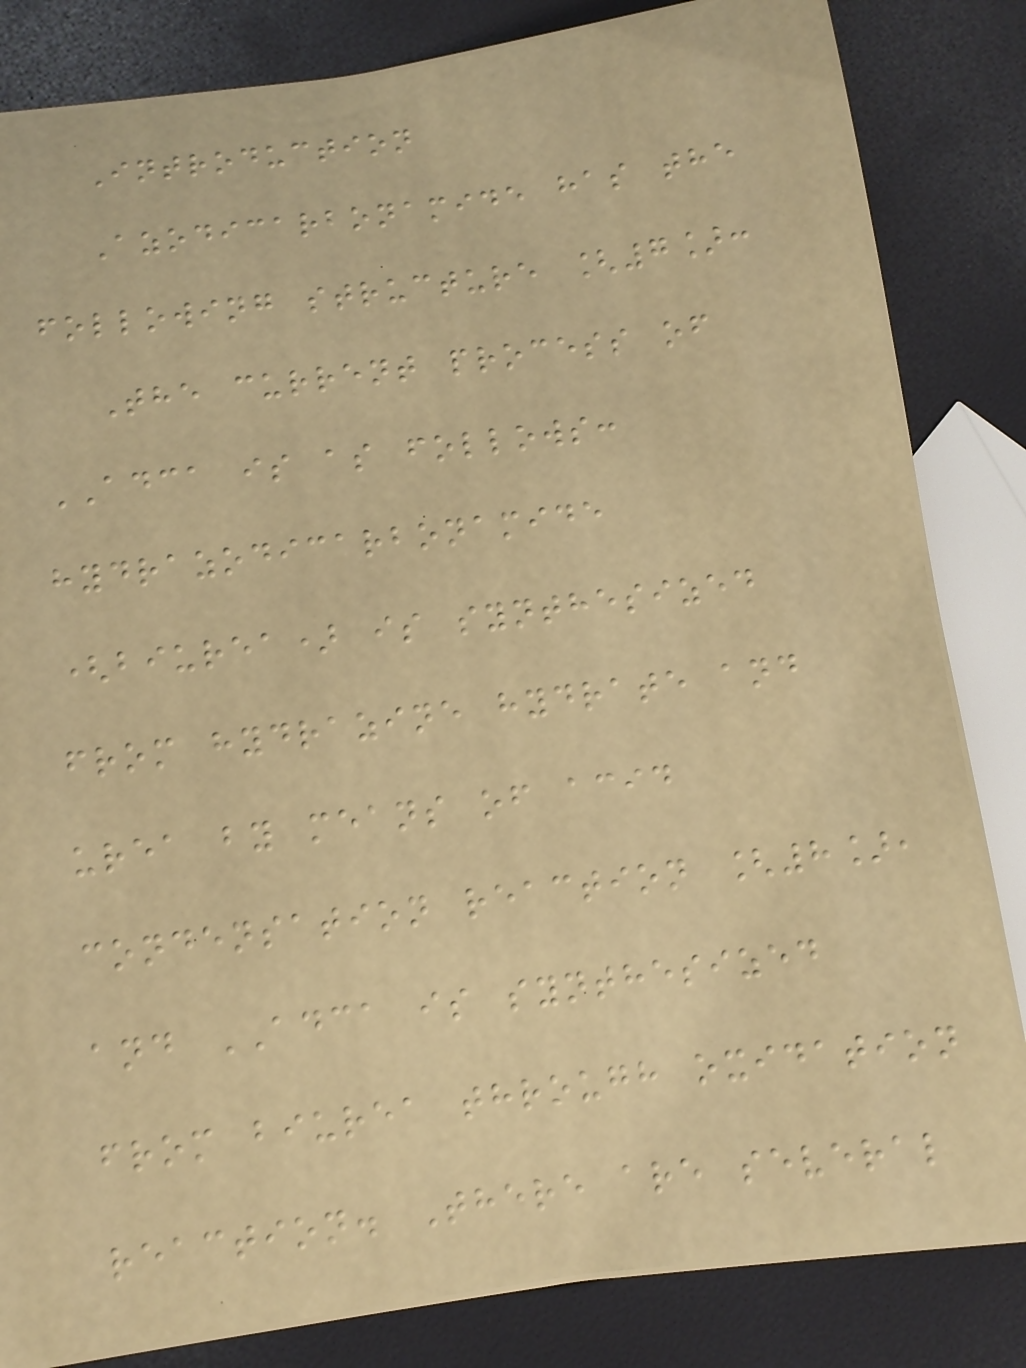Introduction
Azodicarbonamide has the
following structure [7]:
The current process of
ADCA is as follows:
hydrazodicarbonamide
(biurea) is synthesized
from hydrazine hydrate and
urea by means of acid
condensation reaction [8],
and ADCA is synthesized
from biurea through oxidation
reaction. There are several
